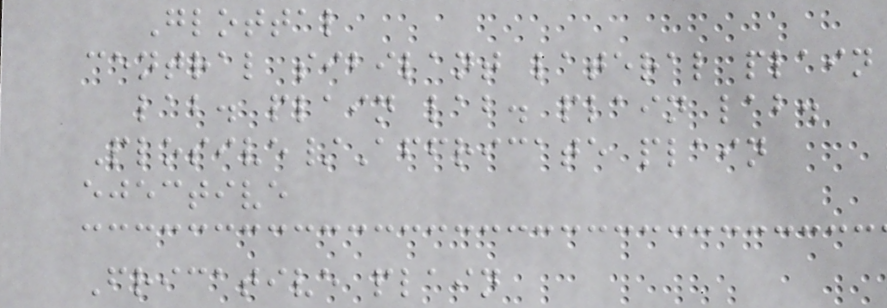Glottal
central sibilant lateral plain
lab. plain lab. plain lab.
Plosive/Affricate plain
ejective
Fricative plain
